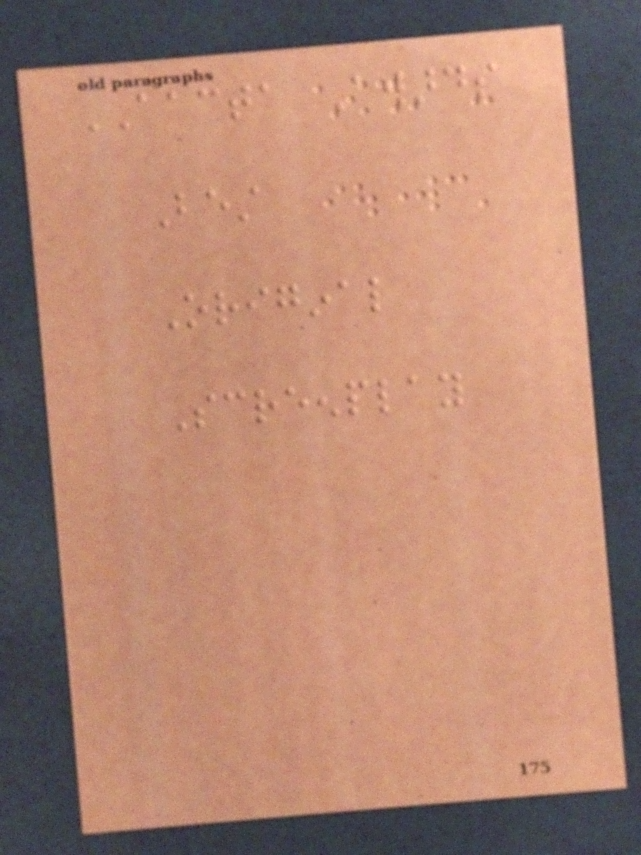AACTA Awards
Best
Original
Screenplay
